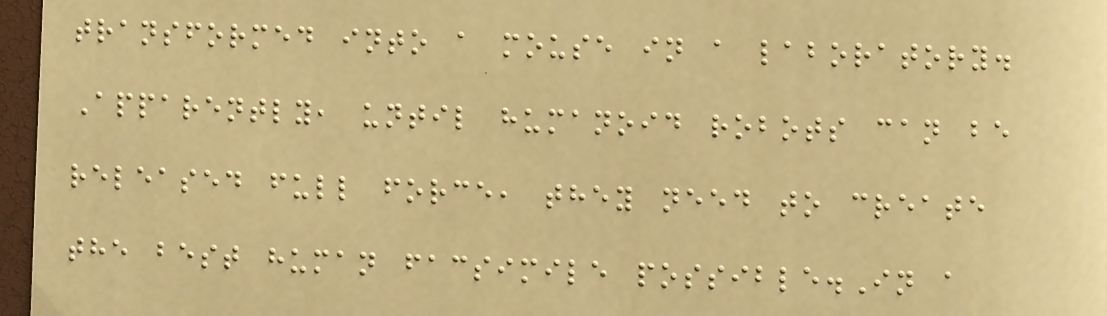transformed into a mouse in a laboratory.
Apparently, until humanoid robots can be
released full force, they need to create
the best human facsimile possible.In a
